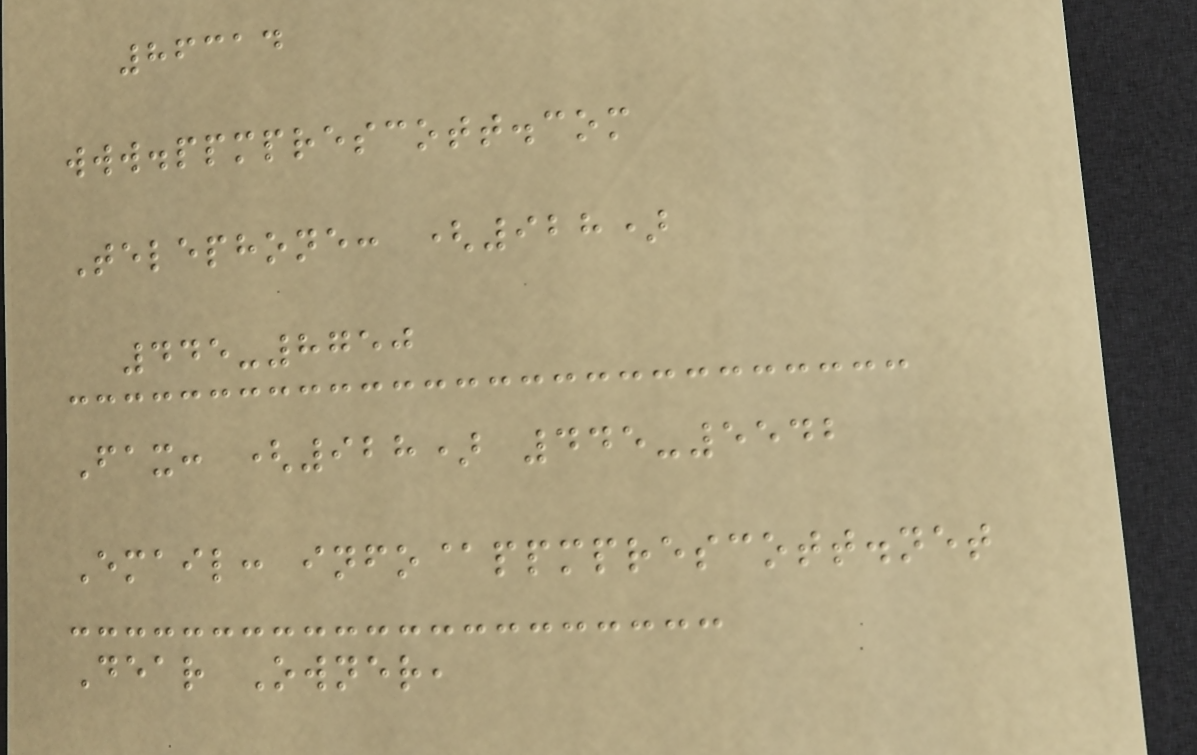86314
www.ppmprescott.com
Telephone: (928)
445-8750
Fax: (928) 445-5542
Email: info@ppmprescott.net
Dear Owner,
